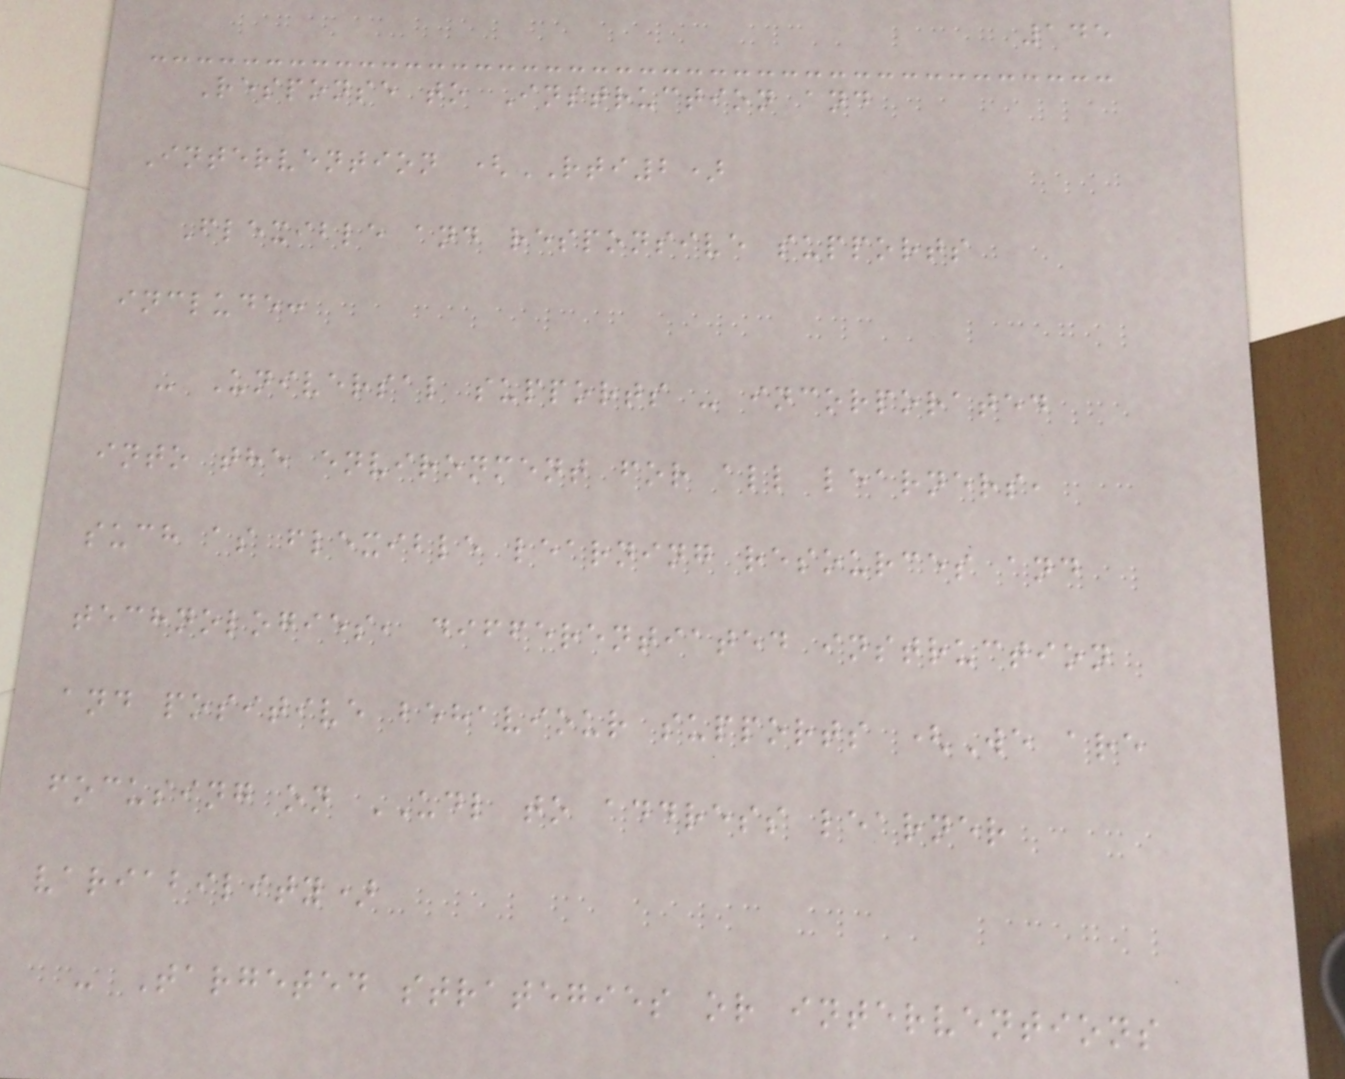145
Response to Instruction and
Intervention (RTI2)
Flexible and responsive supports
include:
- Universal supports - incorporated
into the environment for all learners,
such as flexible learning resources and
technologies, differentiated instruction
and positive behaviour supports (We are
focusing on UDL to address learner
variability)
- Targeted strategies or interventions
